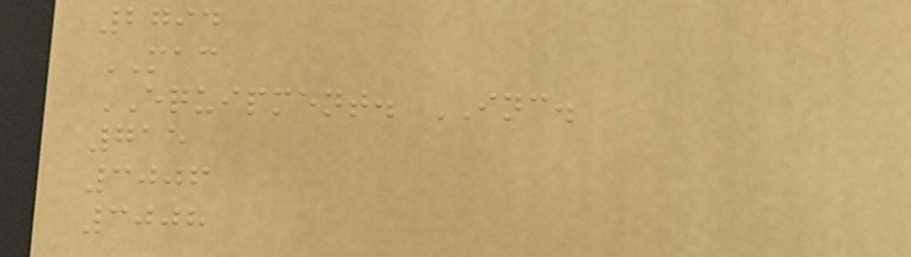2794
MAC
EQUIPMENT. INC.
715
3006
3008
